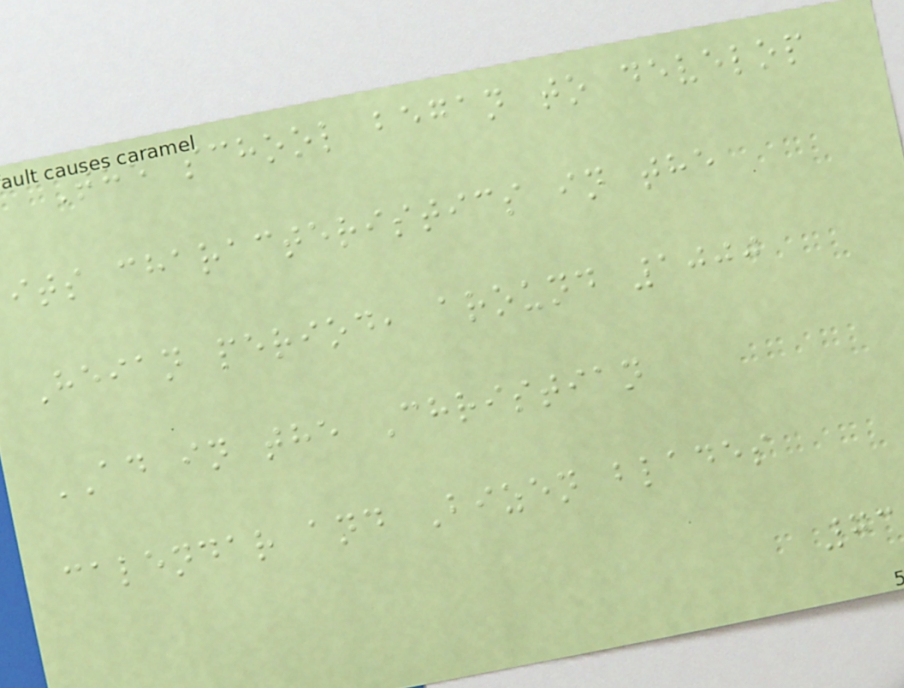The school began to develop
its characteristics in the
Heian period, around 1000
AD in the Christian
calendar and Bizen blades
73
